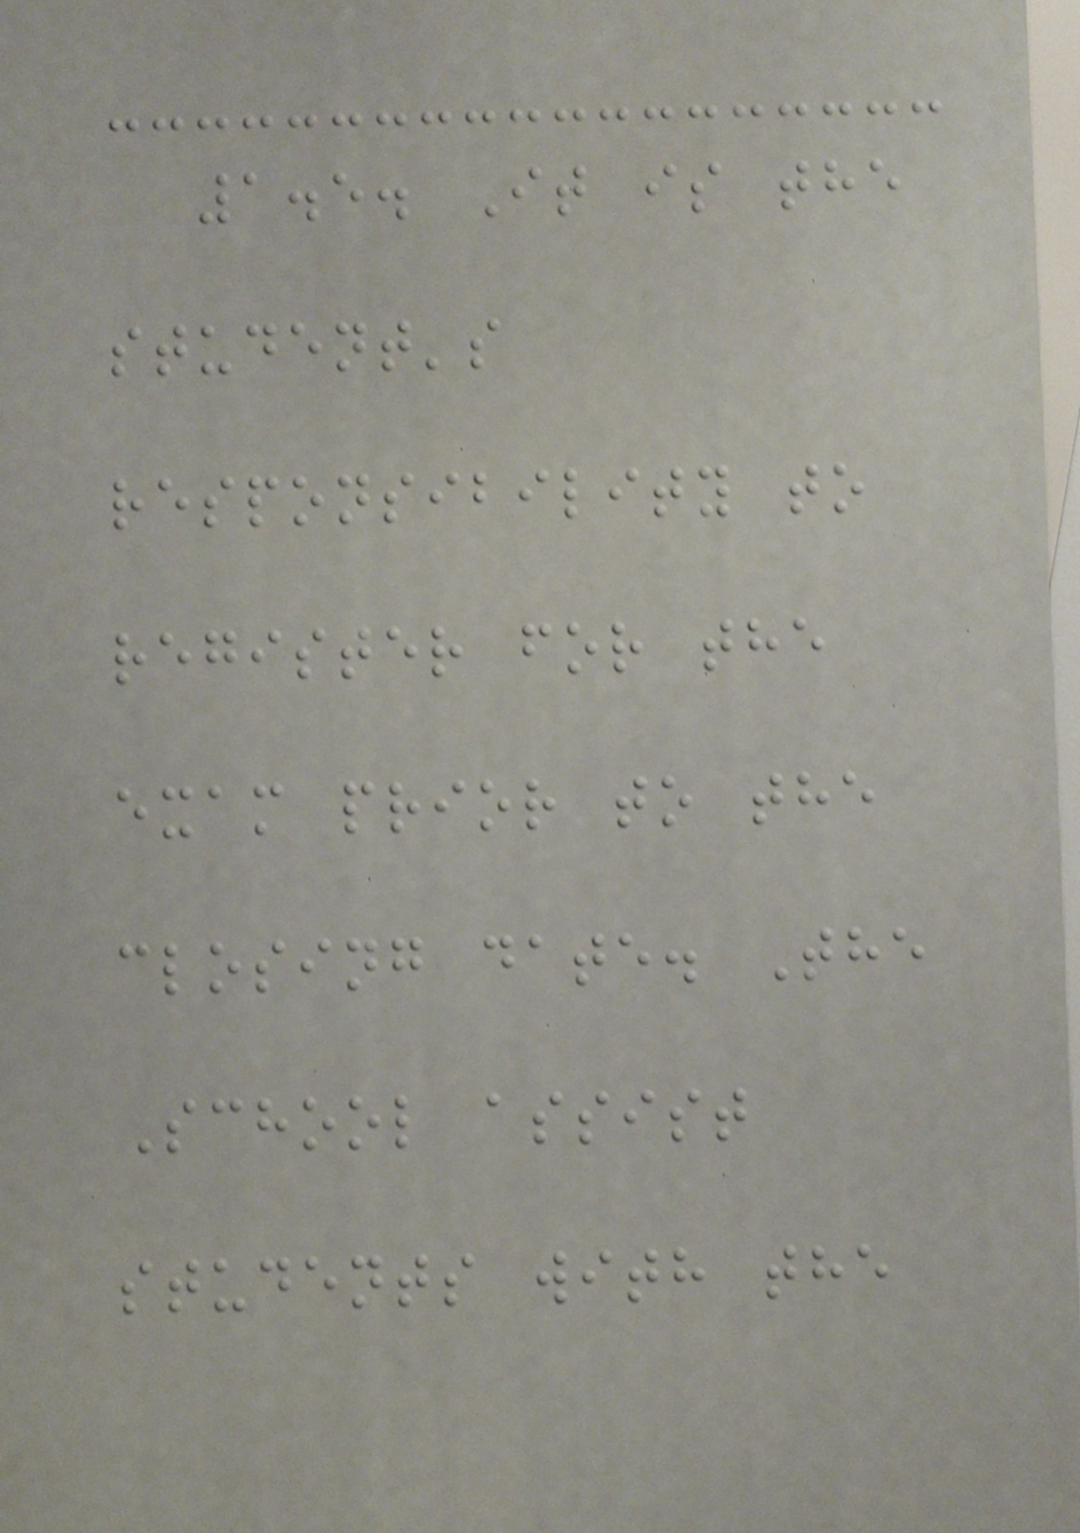1.5. It is the
student's
responsibility to
register for the
exam prior to the
closing date. The
School assist
students with the
